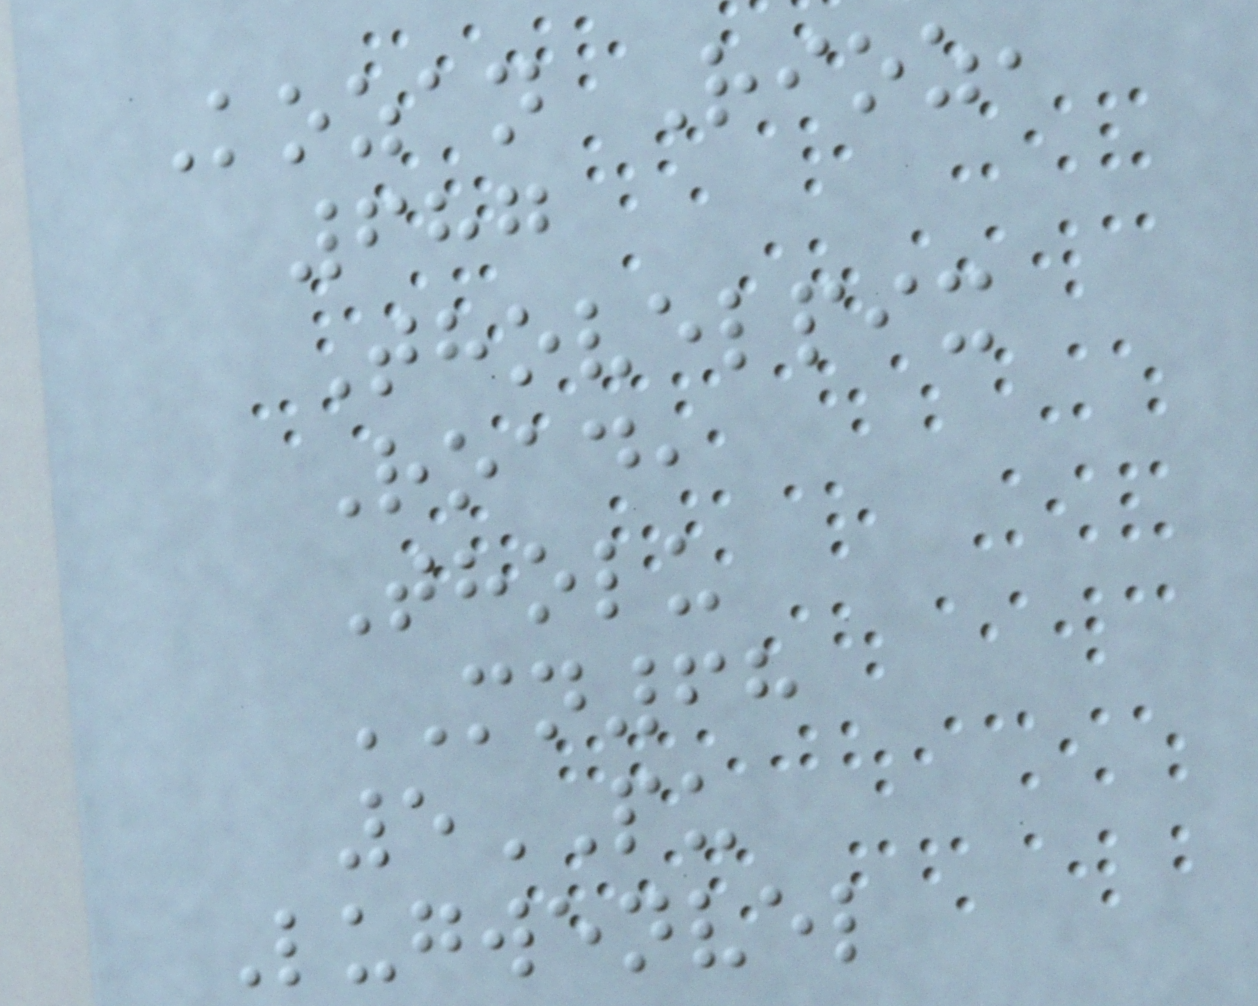Kozan Rioz,
687
Thovelpix
Road,
Tholu
MN68
5PU
Lugwenvel
